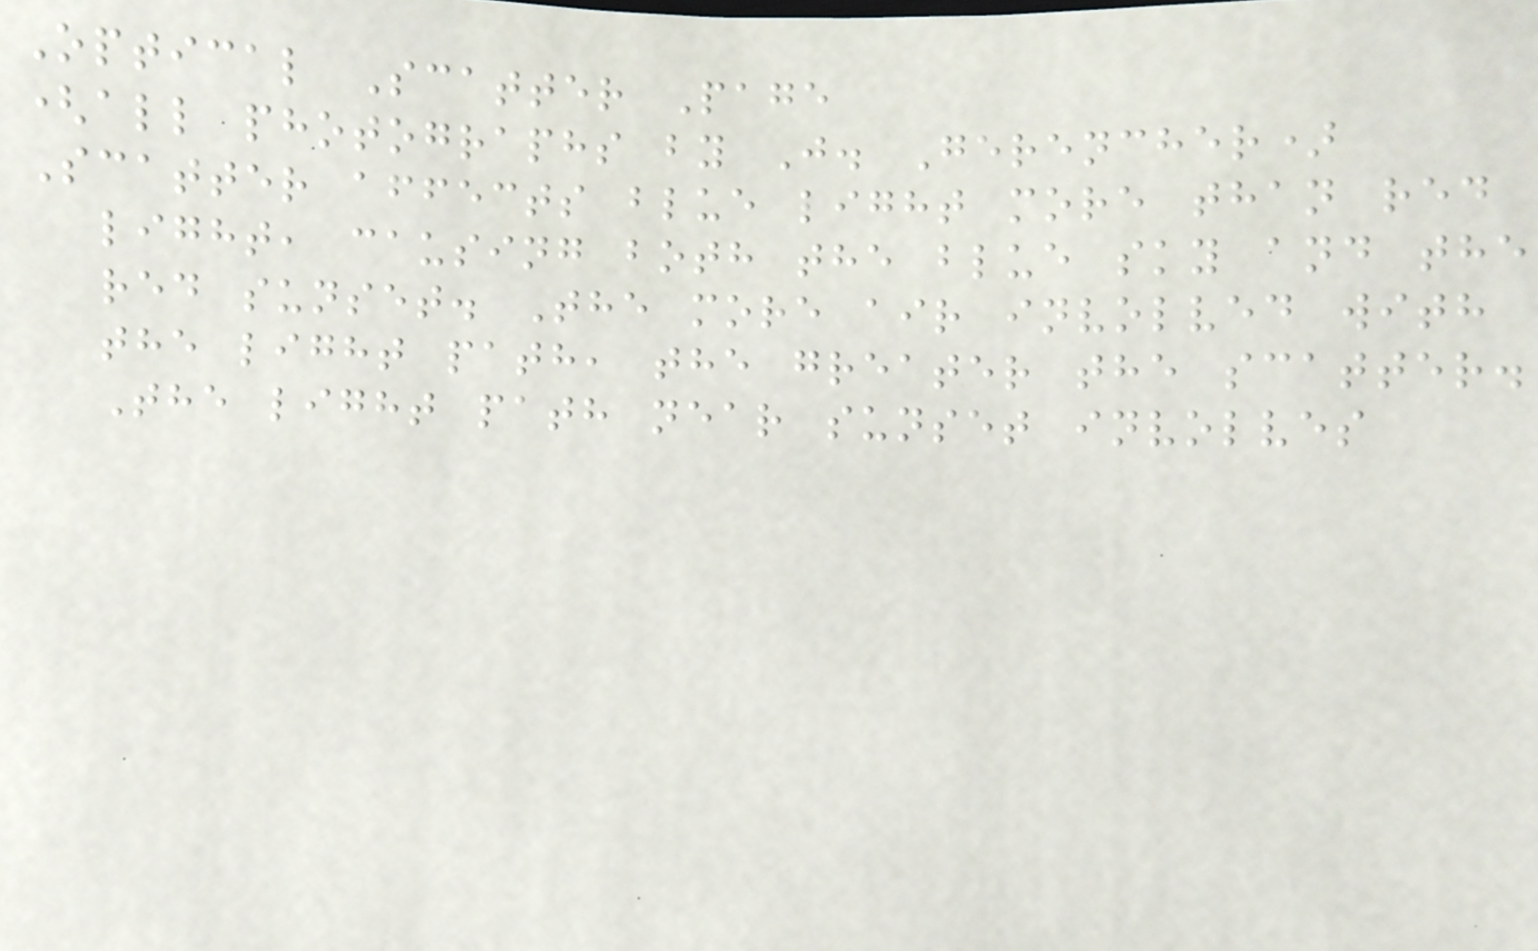Optical Scatter Page
(all photographs by J. Gerencher)
Scatter affects blue light more than red
light, causing both the blue sky and the
red sunset. The more air involved with
the light path, the greater the scatter.
The light path near sunset involves
